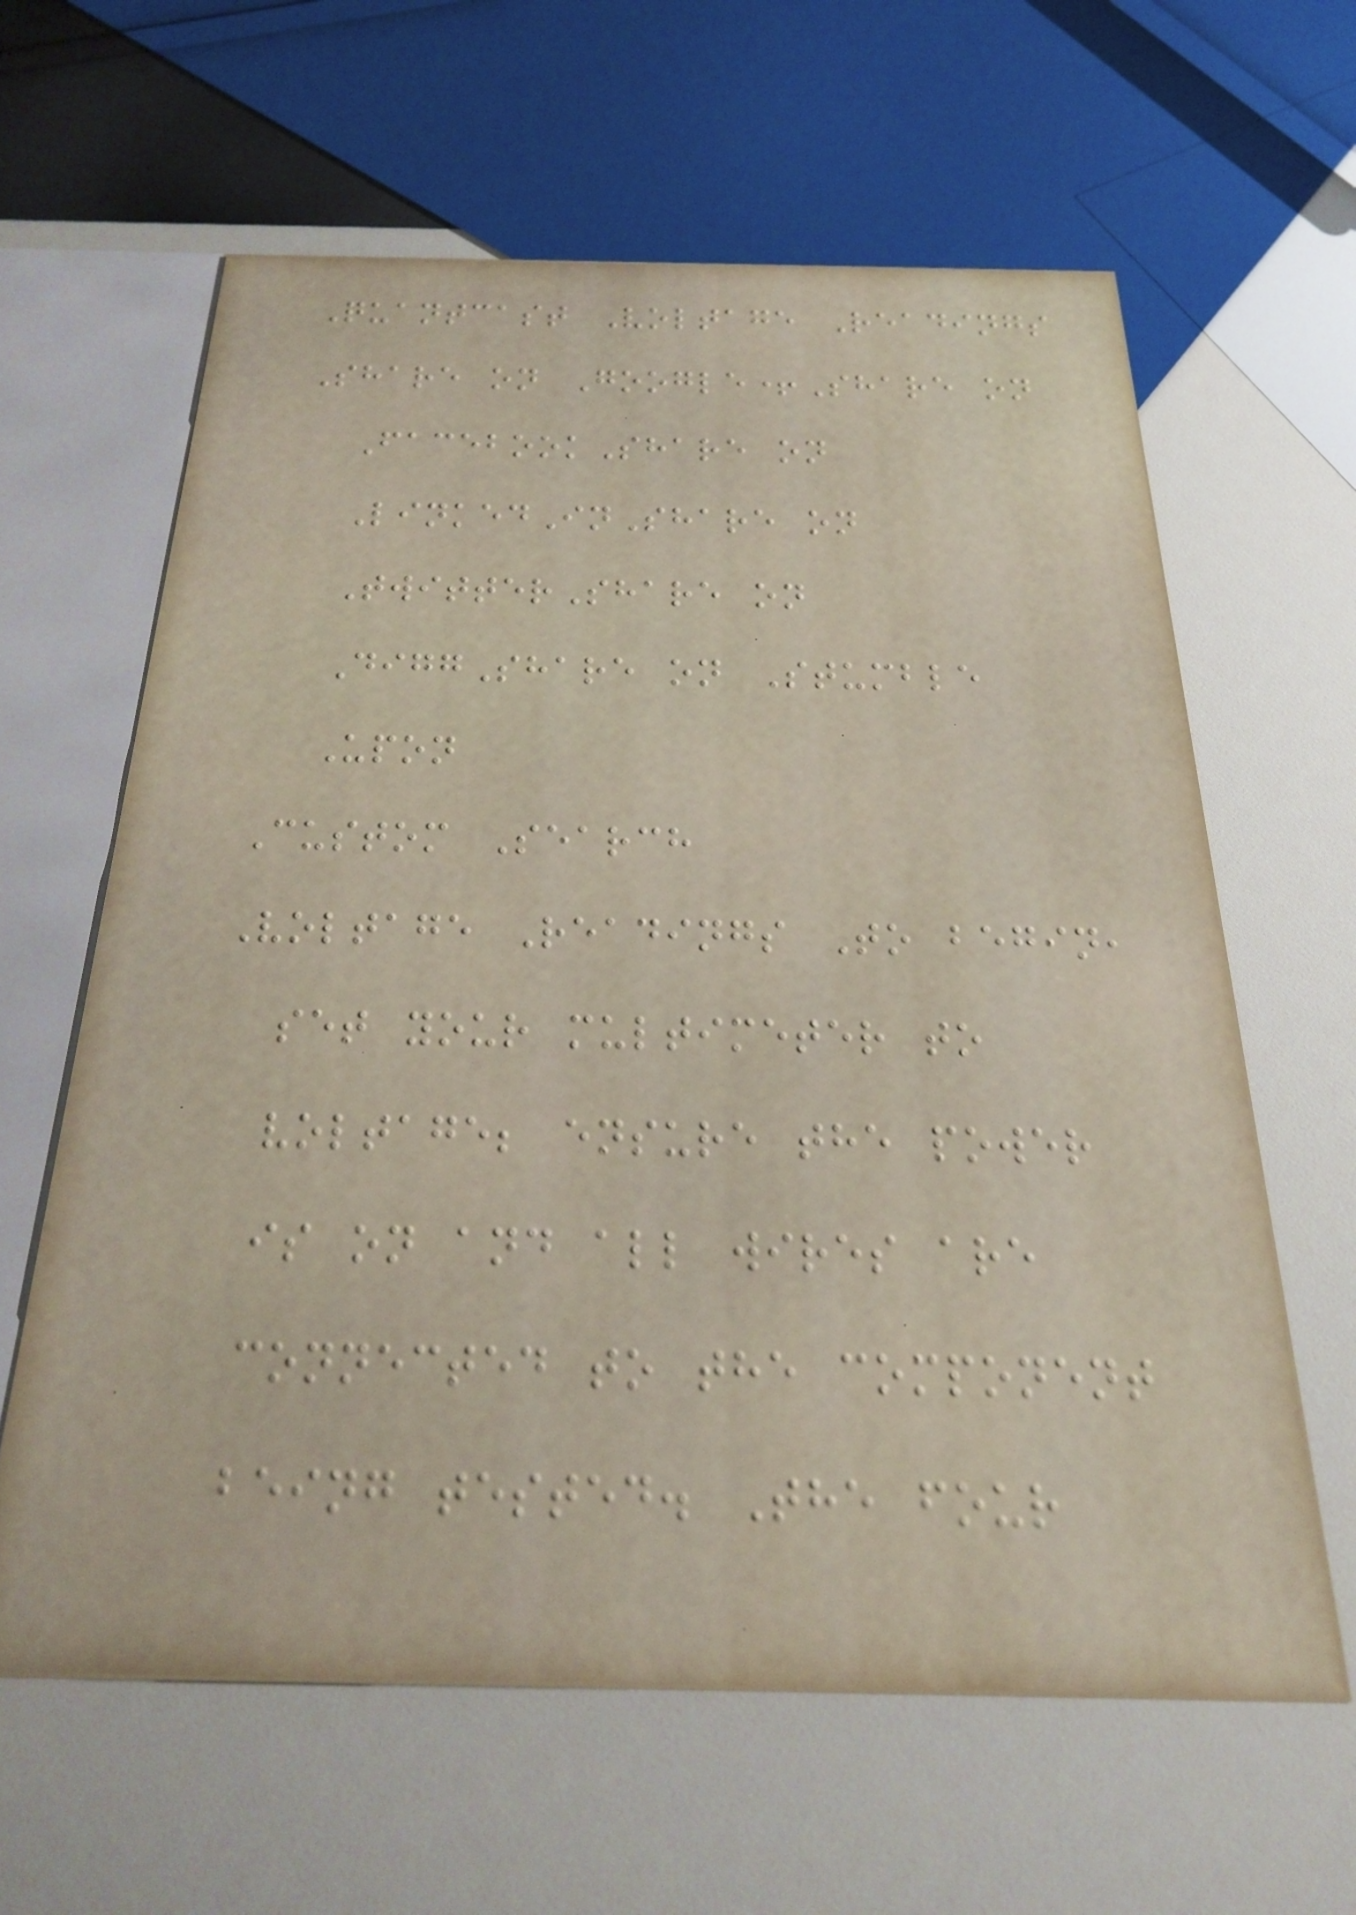Quantcast Voltage Readings
Share on Google+Share on
FacebookShare on
LinkedInShare on
TwitterShare on
DiggShare on Stumble
Upon
Custom Search
Voltage Readings To begin,
set your multimeter to
voltage; ensure the power
is on and all wires are
connected to the component
being tested. The four
